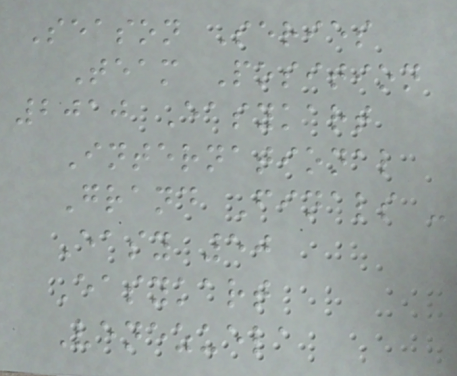Season Series
Team Position
2010 Easykart
International
Grand Finals -
Easy 50
Easykart
Venezuela
